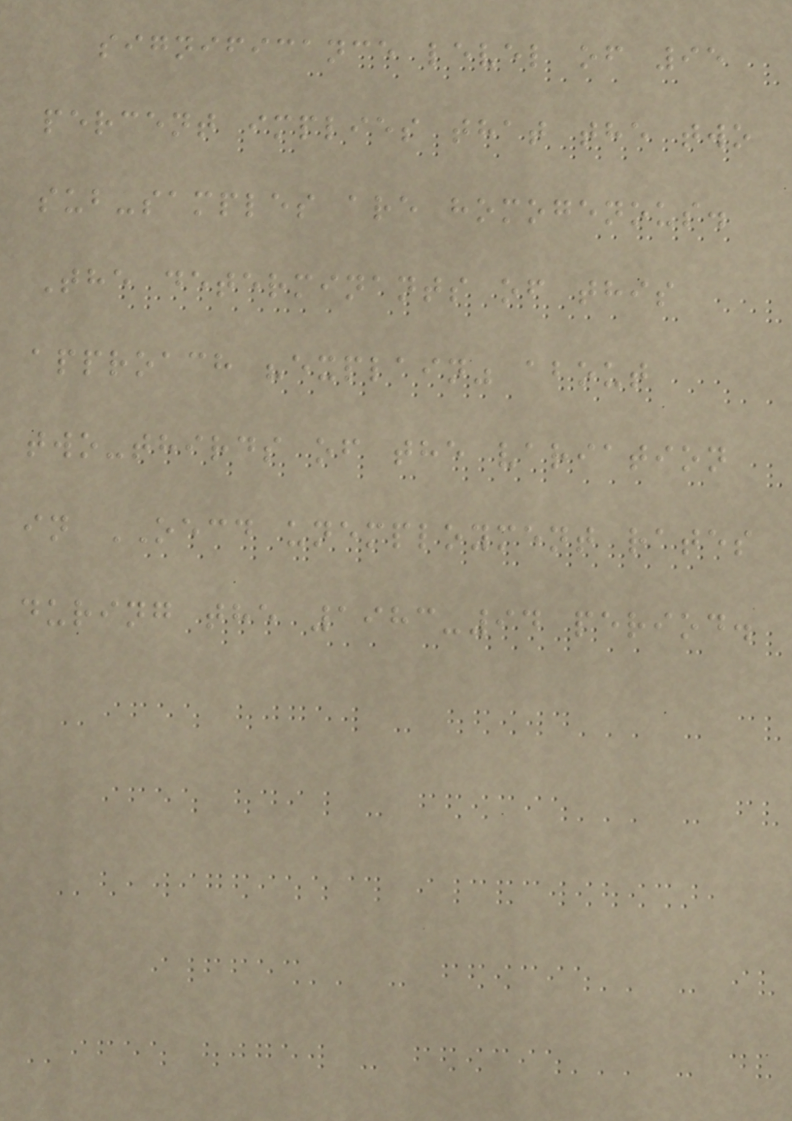significance level of 95
percent implies that the two
sub-samples are homogenous.
The determinants of this
approach "explain" about
two-thirds of the variation
in OECD unemployment rates
during the 1983-94 period.
